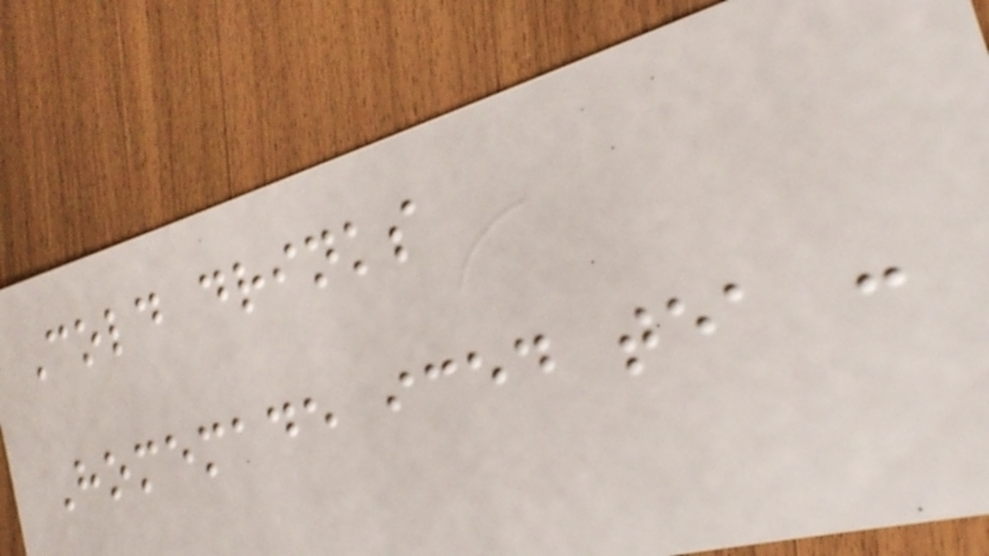Cold drinks
Homemade iced tea :
